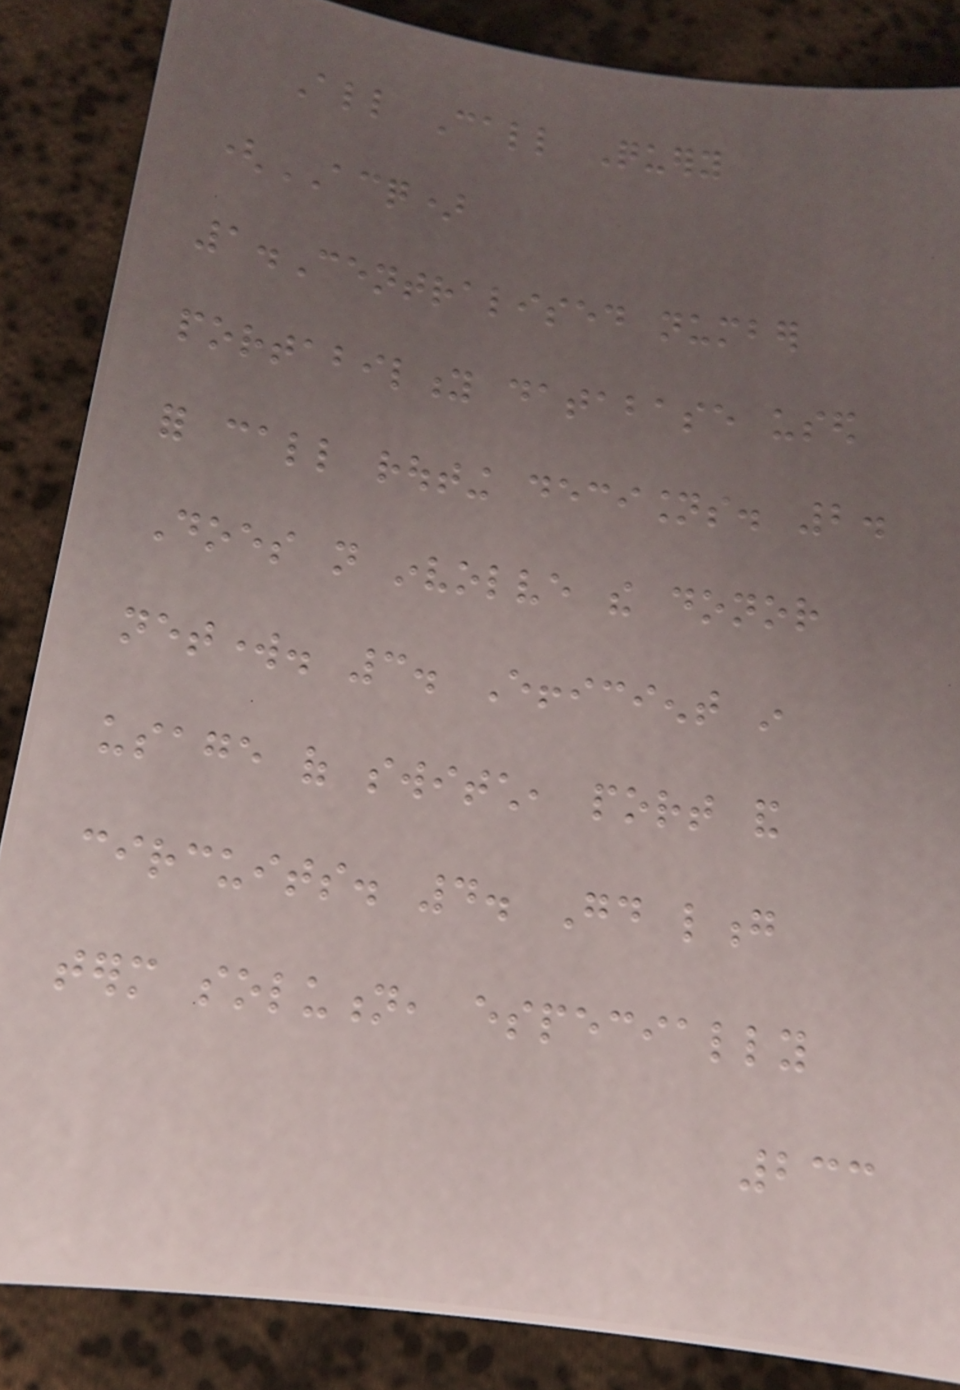All Call Query
(ACQ)
1.Centralised number
portability database used
for call routing decisions. 2.
Does not involve the donor
network. 3. Efficient in
usage of switch, port and
circuits. 4. Good long
term solution, especially
233
